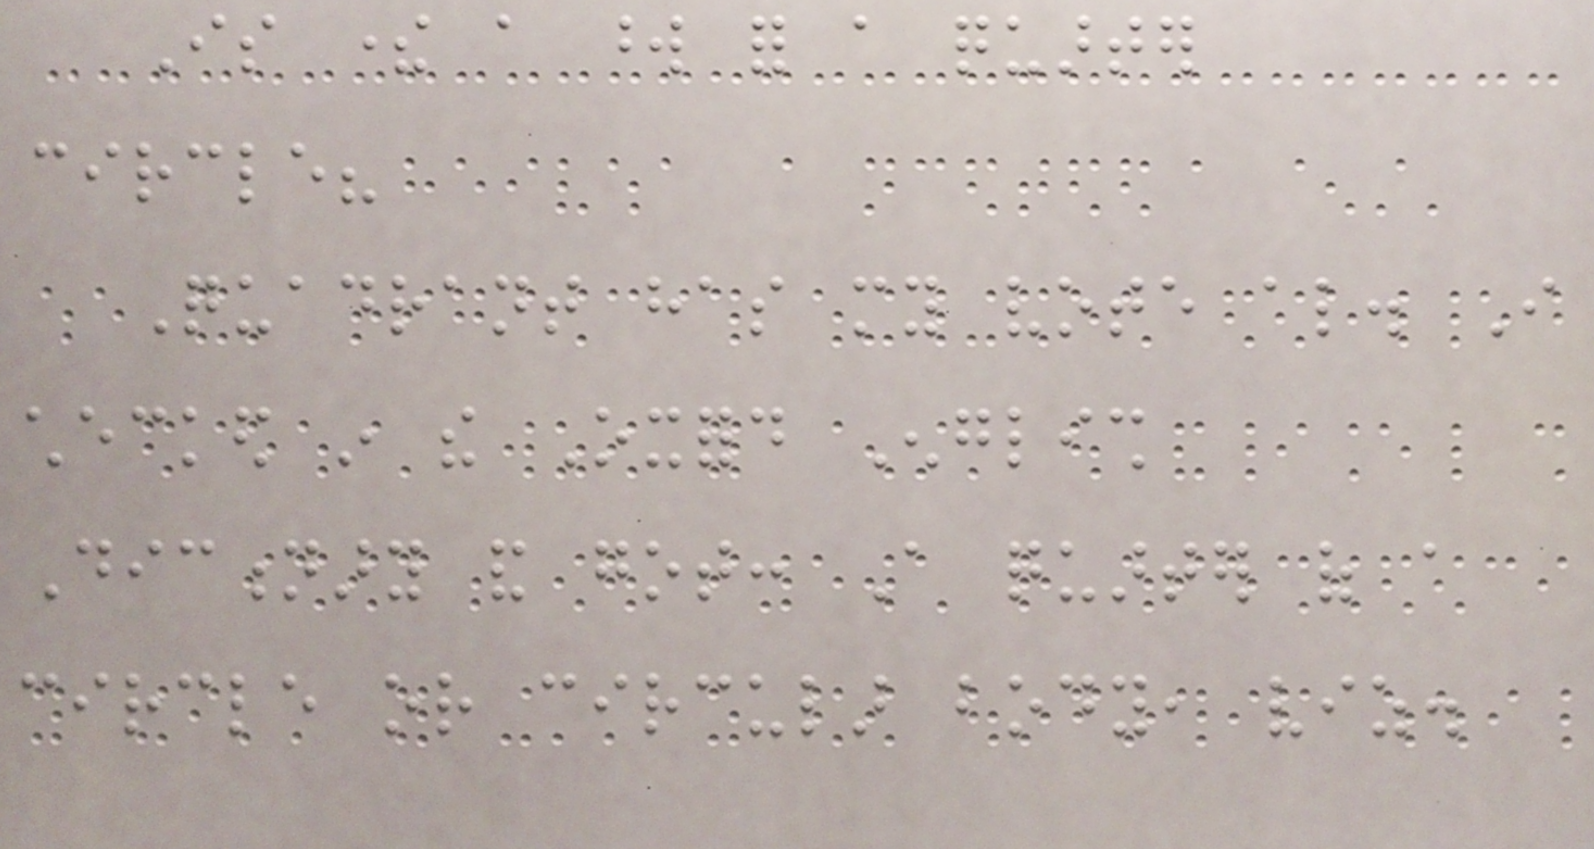Is there a word for a quarter
circle?
Quadrant has my vote also. I
checked in the Oxford English
Dictionary and got: A quarter of a
circle or circular body, viz.
